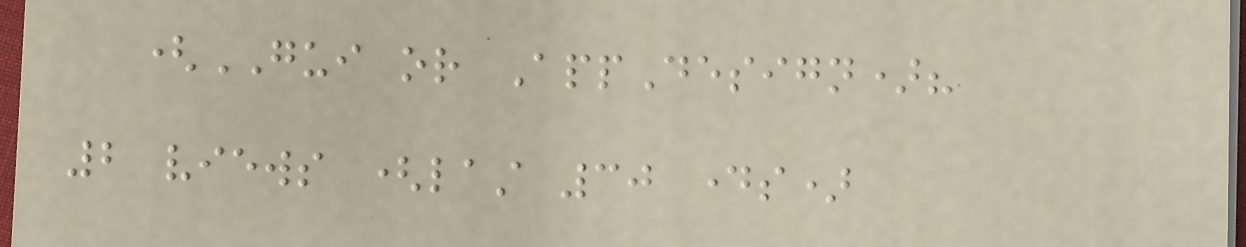(GUI or AppDesign)?
2 views (last 30 days)
